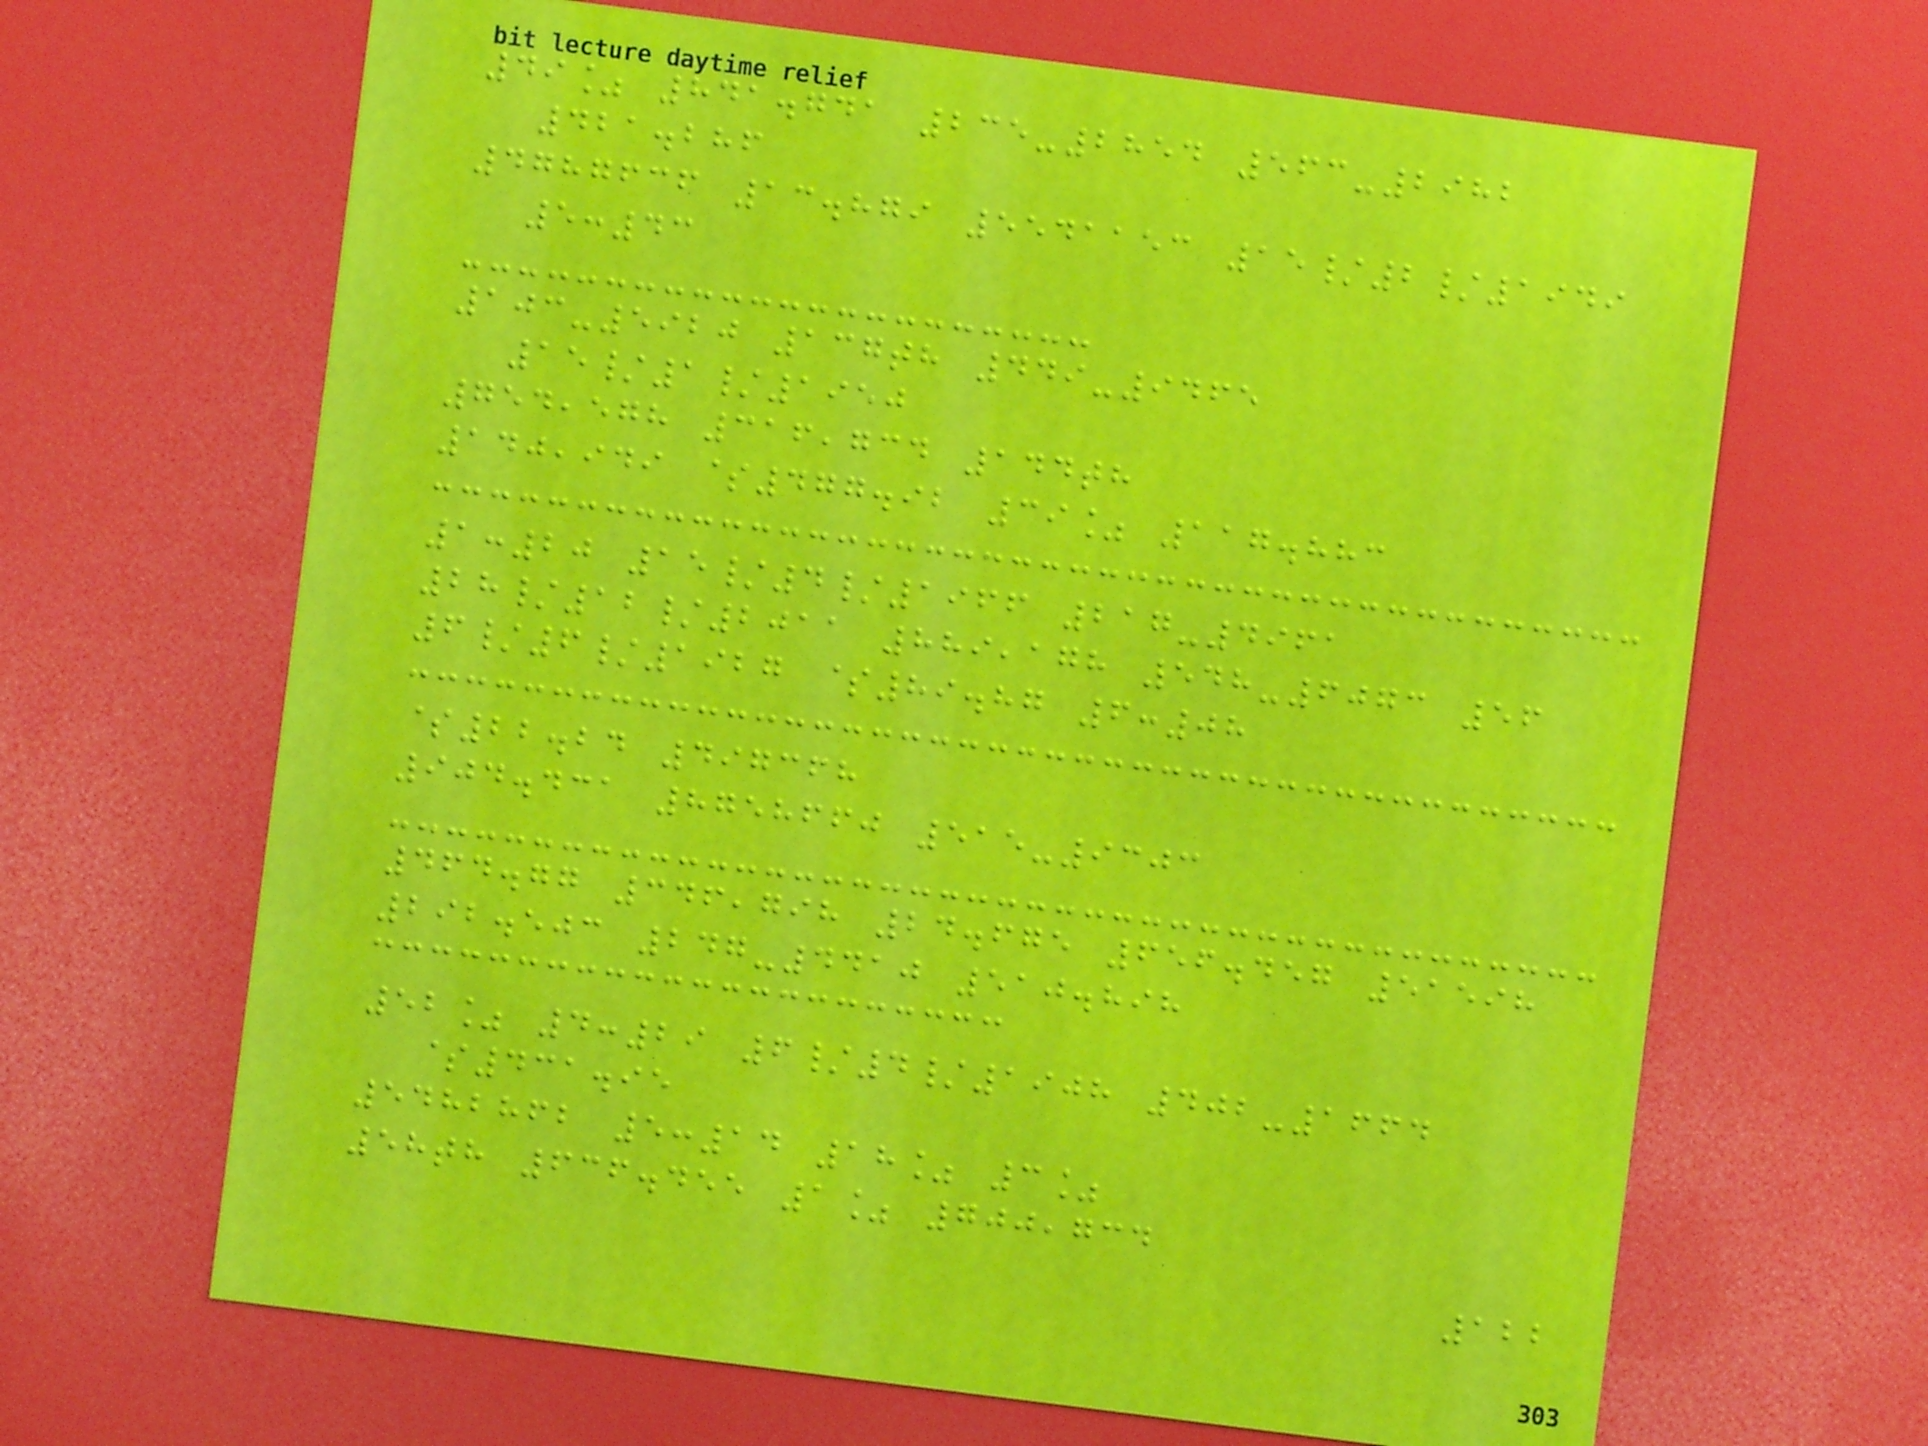49% 841.741 235-2854 563-2982
421.286
4787636 13.879 5541153 15/2/1949
5:43
103-5920 137th 449-9465
15/1/1950
754,578 316,734 144th
140,949 $477.92 39% 117.883
1:20 15/4/1966 217-4961
28/12/2011 889,178 548-6073 56
6/6/1927 $89.87 6:08
$22.24 497368
904.431 8758660 515-9303
464.77 346,798 24.675 656.457 51598
292.503 247-4410 510.898
52% 4:29 6/4/1908 402-1664
$431.95
5482862 5:14 18% 3%
58th 636.455 1% 700,734
122
